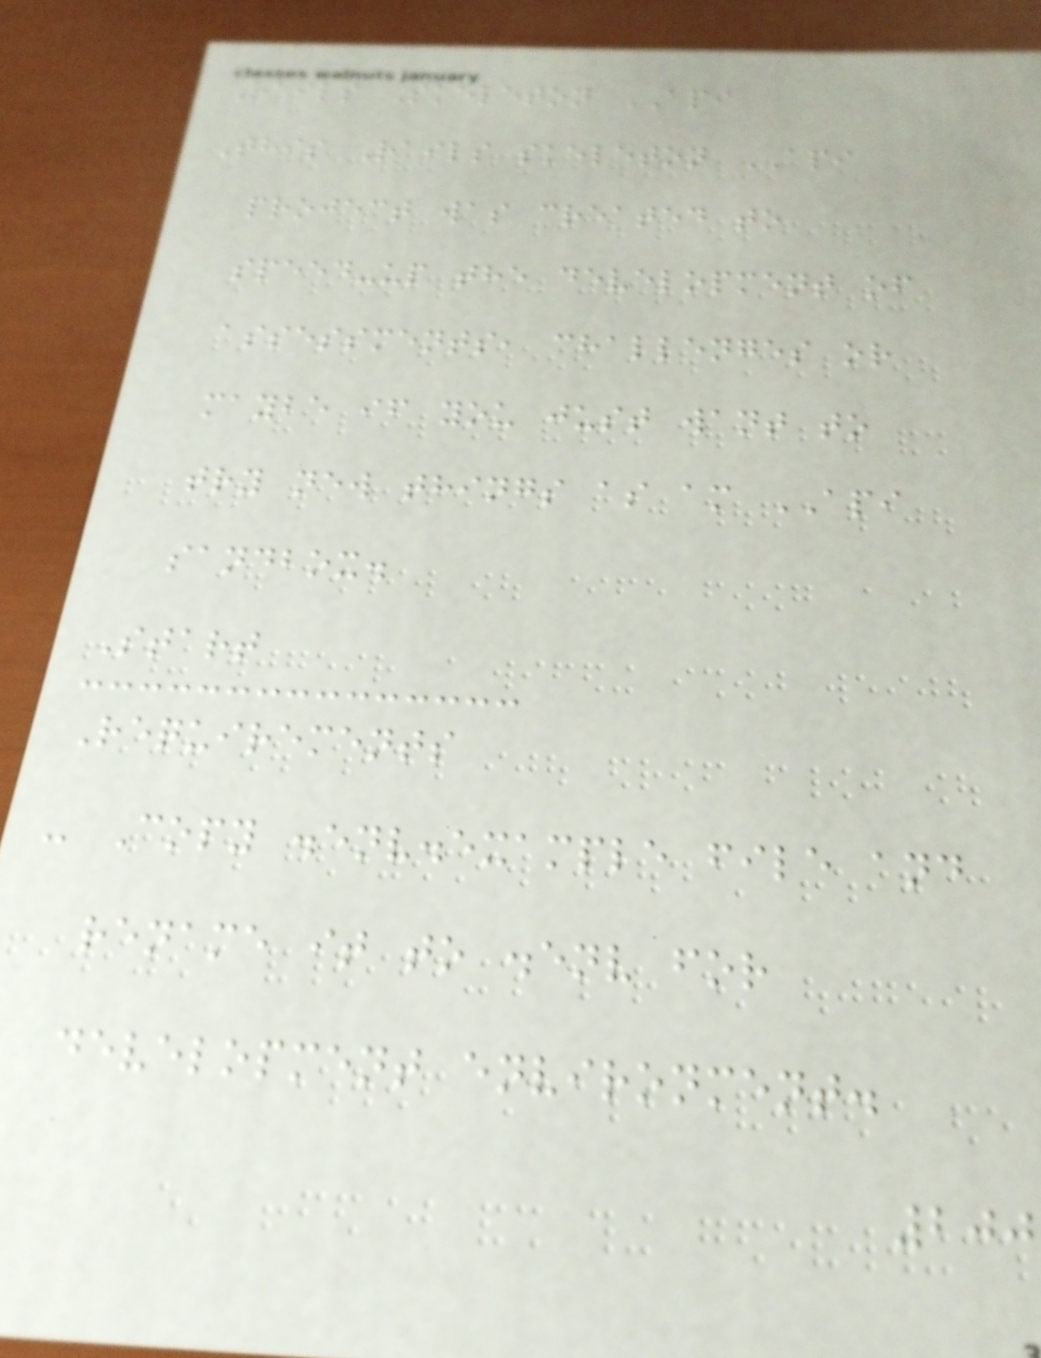Rails Skeleton API
This Rails skeleton API
project was created to
speed-up the development of
assessments, challenges or
maybe if you just want to
try new things as am API
sandbox.
Start
Requirements
- Copy .env.example file and
rename it to .env for
development environment.
200
